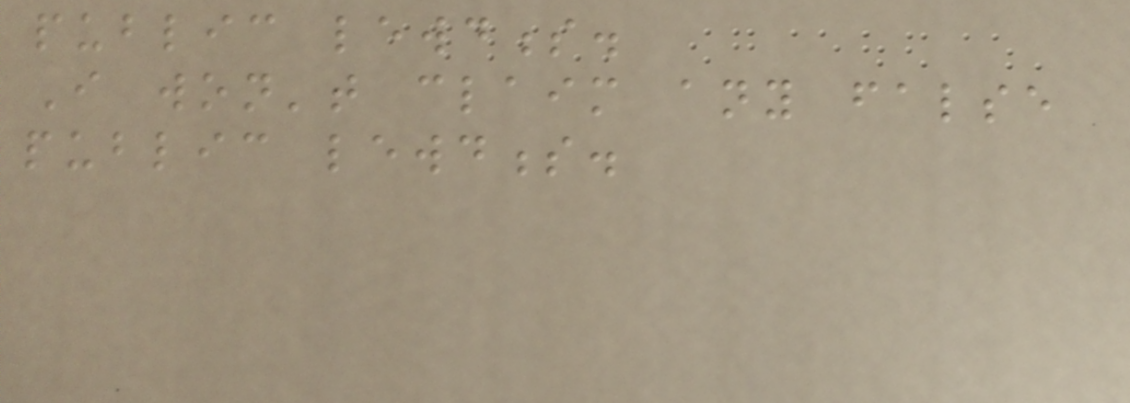public lewdness.
I won't claim any false
public lewdness.
